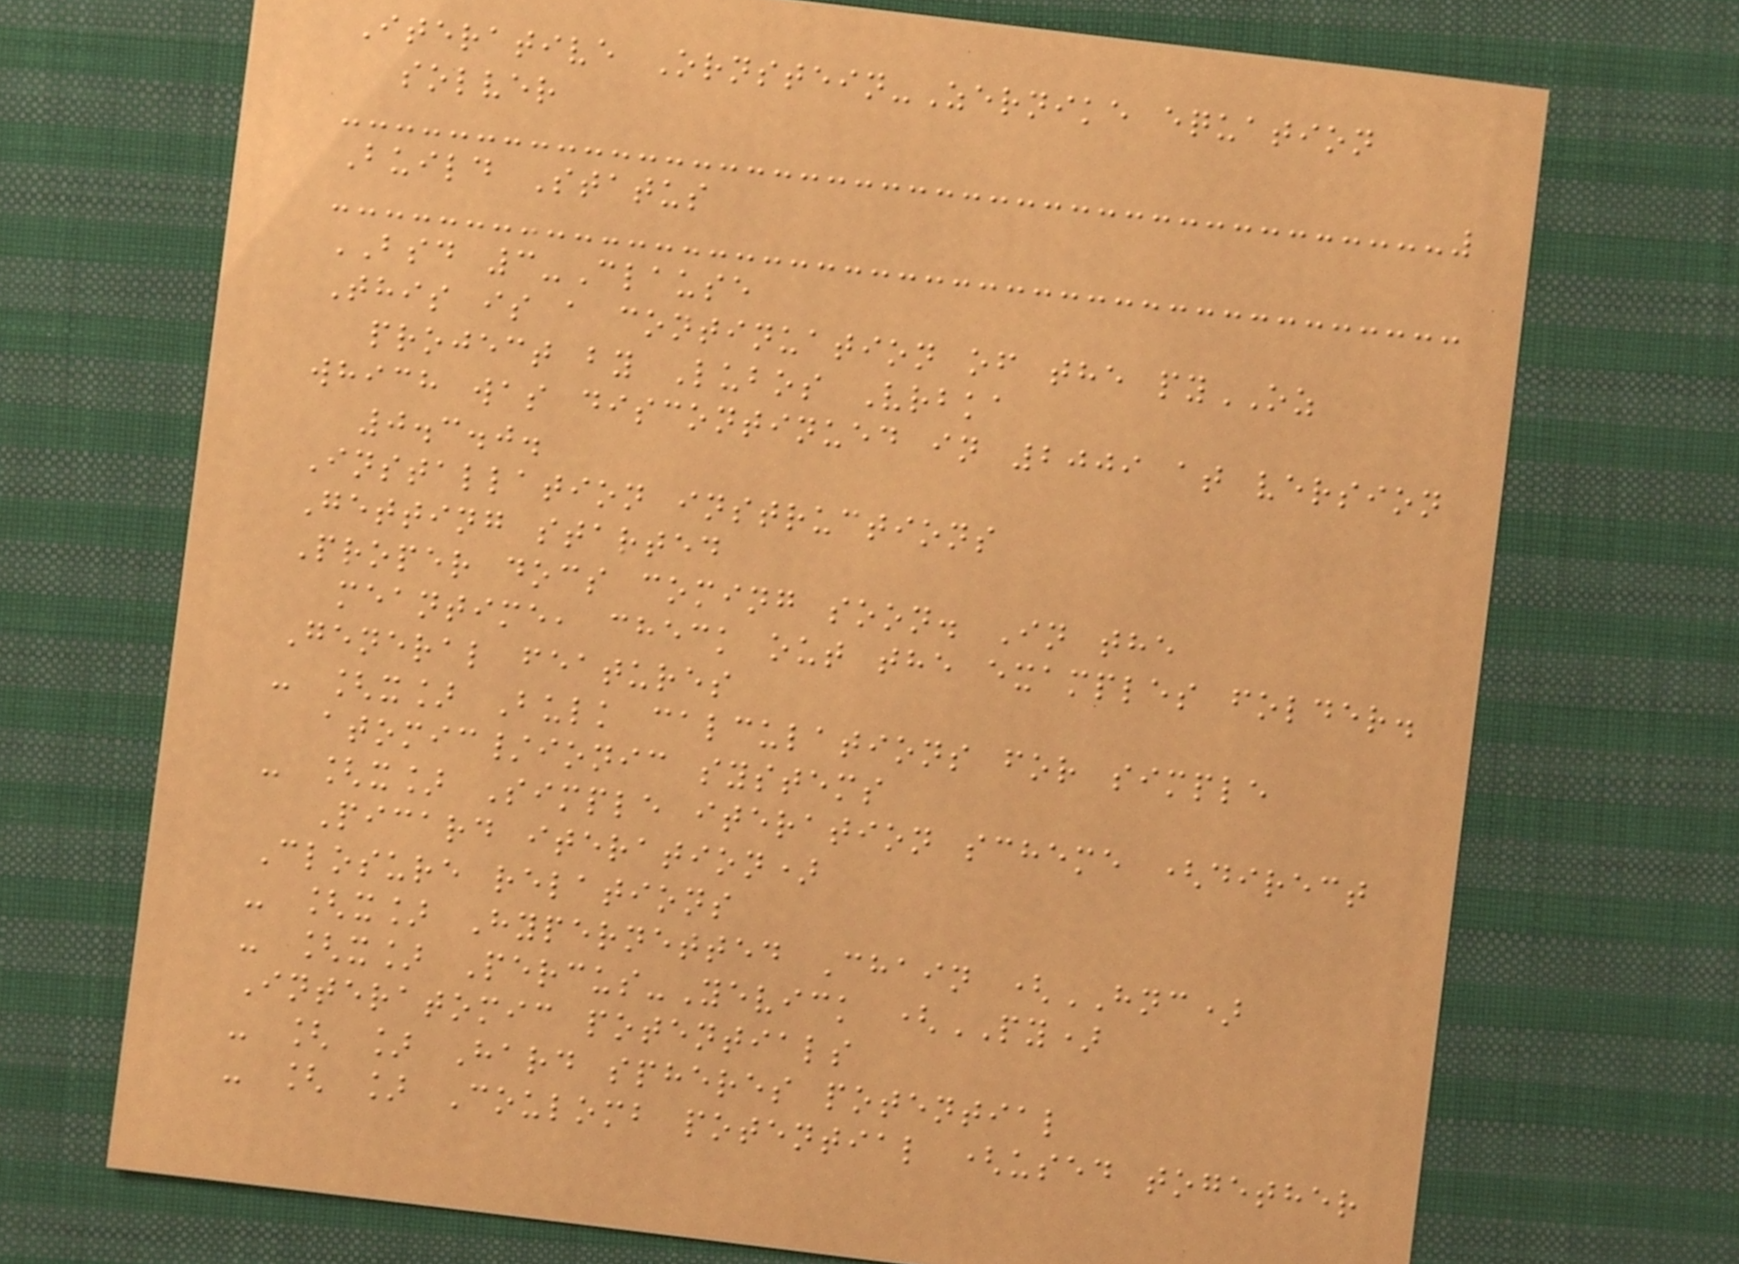Iterative Ornstein-Zernike equation
solver
Build Status
BSD 3-Clause
This is a continuation of the pyOZ
project by Lubos Vrbka
which was discontinued in 2009 at version
0.3.0.
Installation instructions
Getting started
Proper docs coming soon. In the
meantime, check out the examples folder.
General features
- [x] Bulk calculations for simple
atomic/ionic systems
- [x] Simple iteration scheme (direct
Picard iteration)
Closure relations
- [x] Hypernetted Chain (HNC)
- [x] Percus-Yevick (PY)
Interatomic potentials
- [ ] Hard spheres potential
- [ ] Coulomb potential (used together
